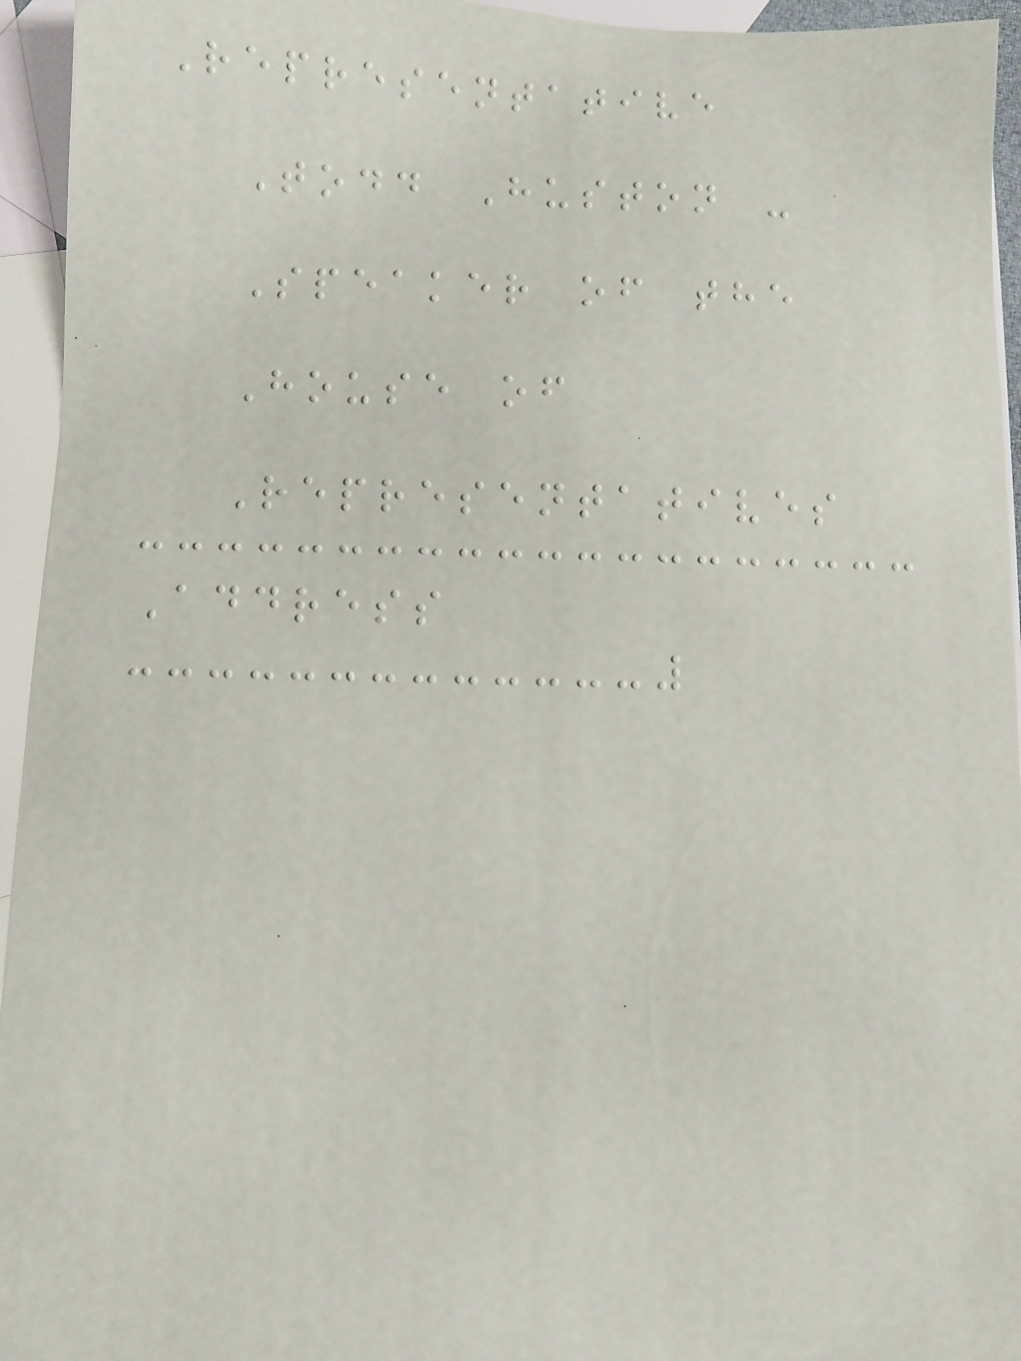Representative
Todd Huston -
Speaker of the
House of
Representatives
Address
